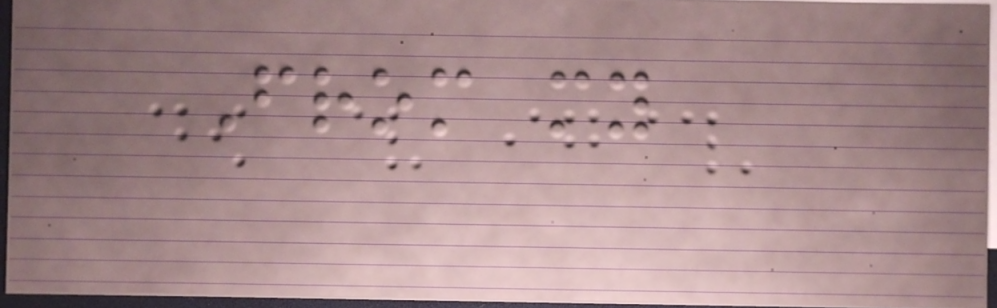From my
